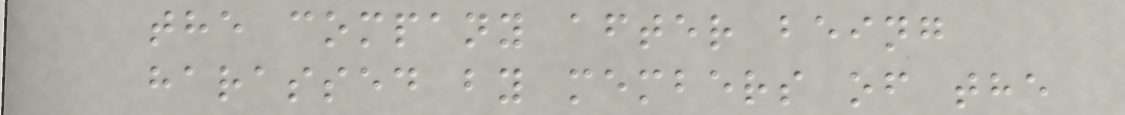the company after being
harassed by members of the
